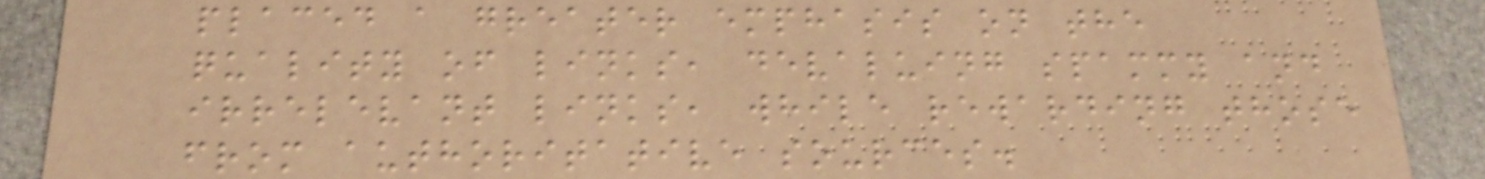placed a greater emphasis on the
quality of links, devaluing spammy and
irrelevant links, while rewarding those
from authoritative sources.
